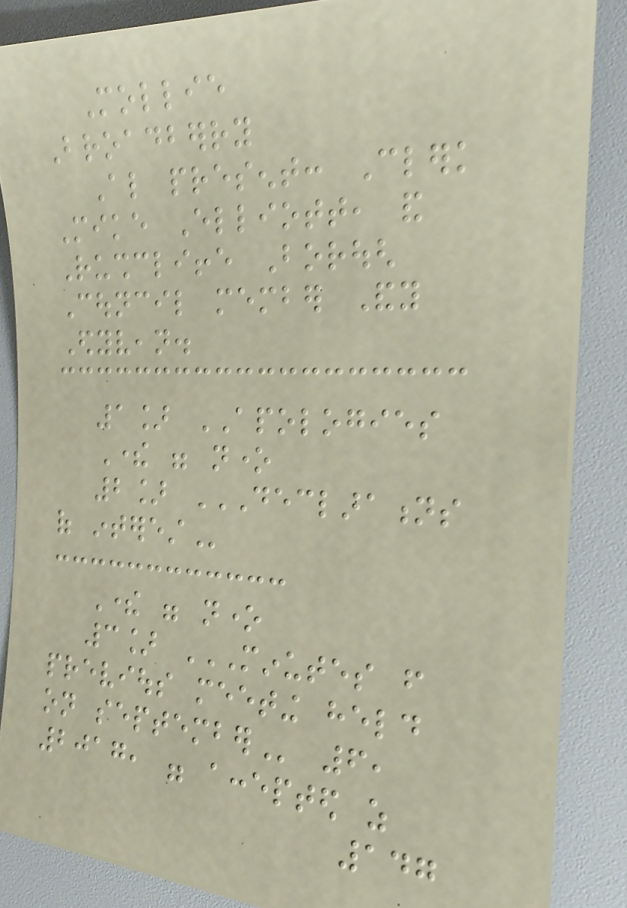Mollie
Broadberry
Also present: Clerk
Mike Elliott, and
Rushcliffe Borough
Council member Andy
Edyvean.
1] APOLOGIES
There were none
2] DECLARATIONS
OF INTEREST
There were none
3] MINUTES FROM
PREVIOUS MEETING HELD
ON SEPTEMBER 6,
2017, were accepted as
147
